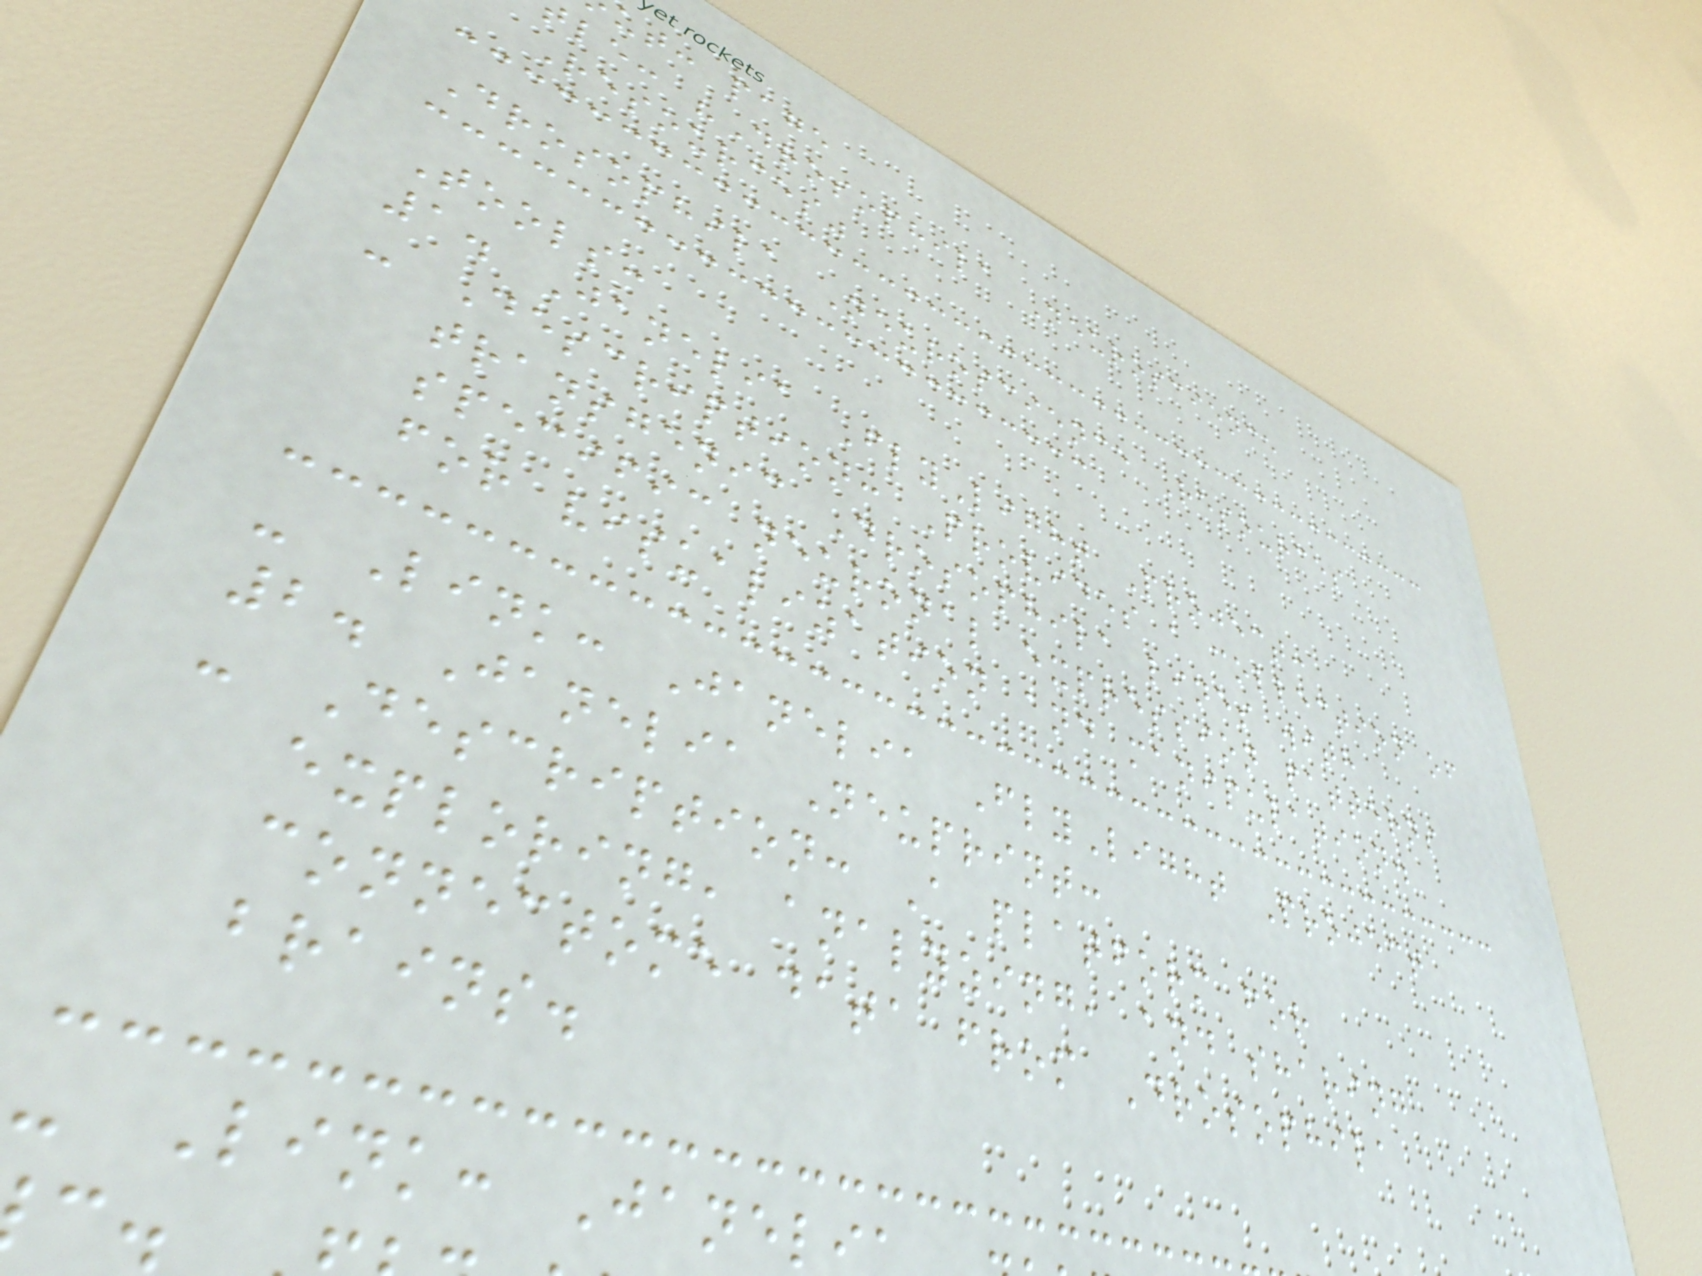ut: page
le: "Drosophila Neuroscience
Resources"
Drosophila Neuroscience Resources
Tools:
1. Janelia FlyLight Project:
- Description: Provides a collection of
transgenic Drosophila lines with
specific neuronal expression patterns
for visualization and manipulation.
- Link: Janelia FlyLight Project
2. Janelia Neuprint:
- Description: A platform for
exploring, analyzing, and sharing
connectome data from Drosophila
brains.
- Link: Janel
